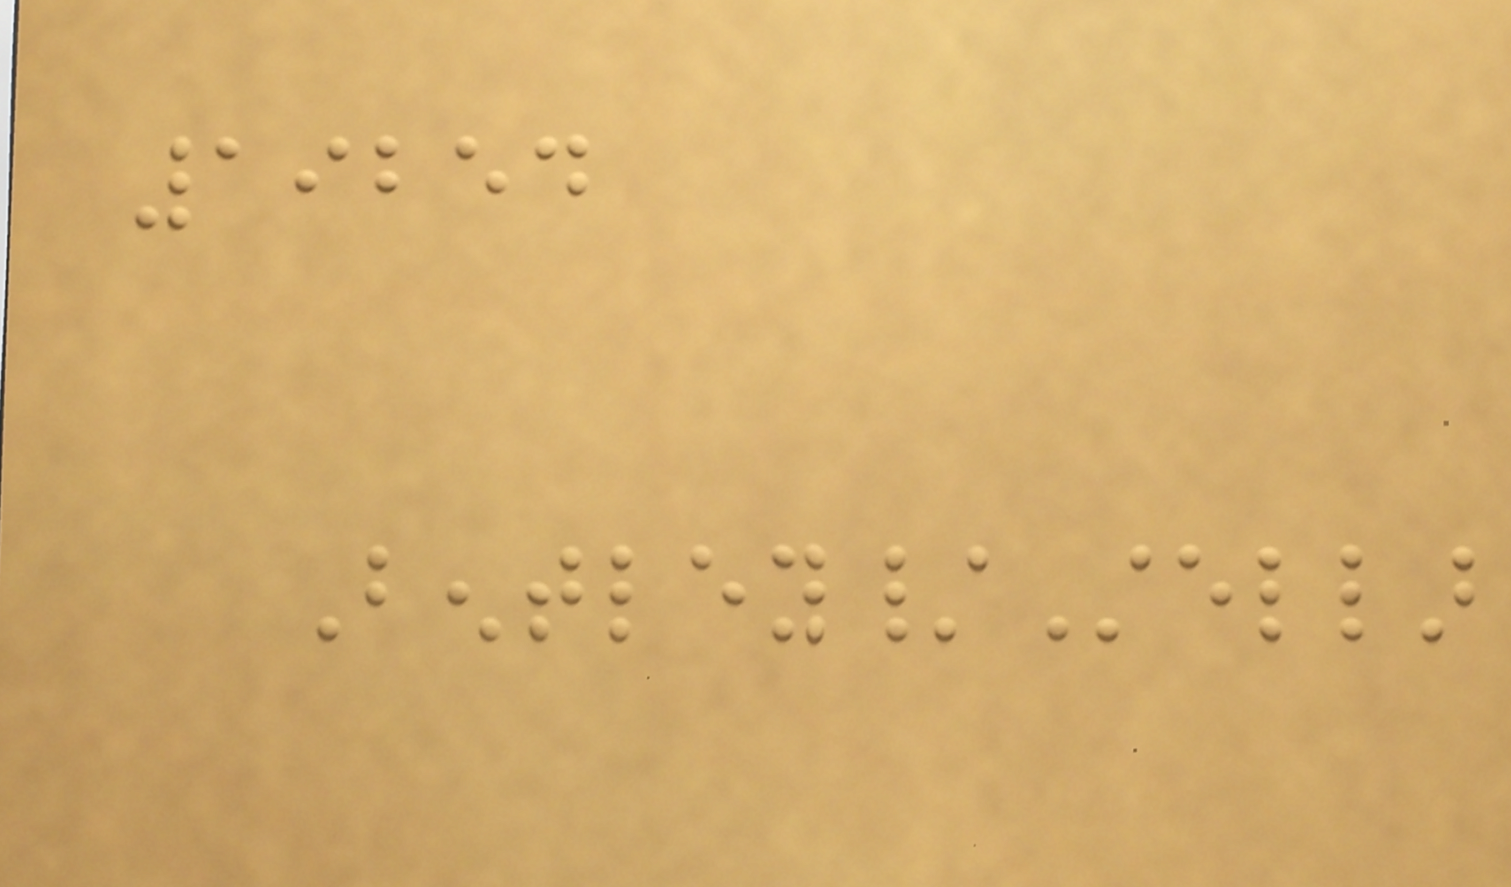19254
Bentley/Stellar
